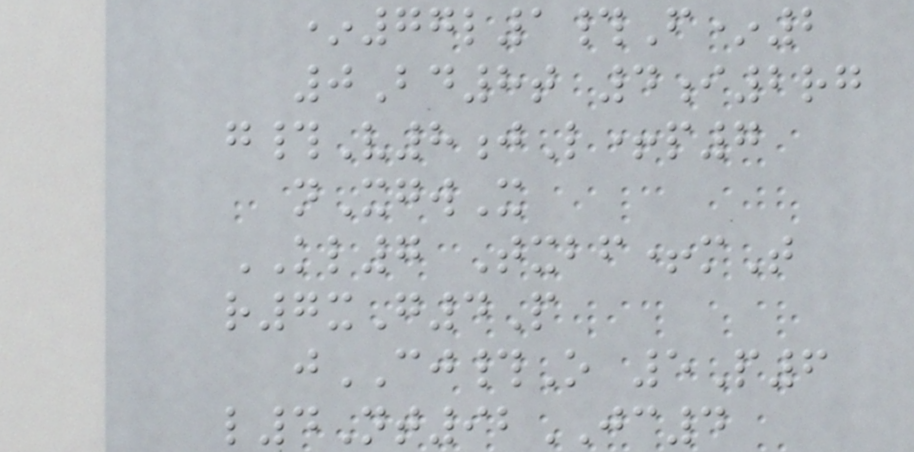*77l1#F*2
0Bd8t 4i2rg
g#V8jL+p7
nXgwX
KL7 Txbf+mT
r7xG4P
jCJ#O 5P6
l4Nt92JC4
